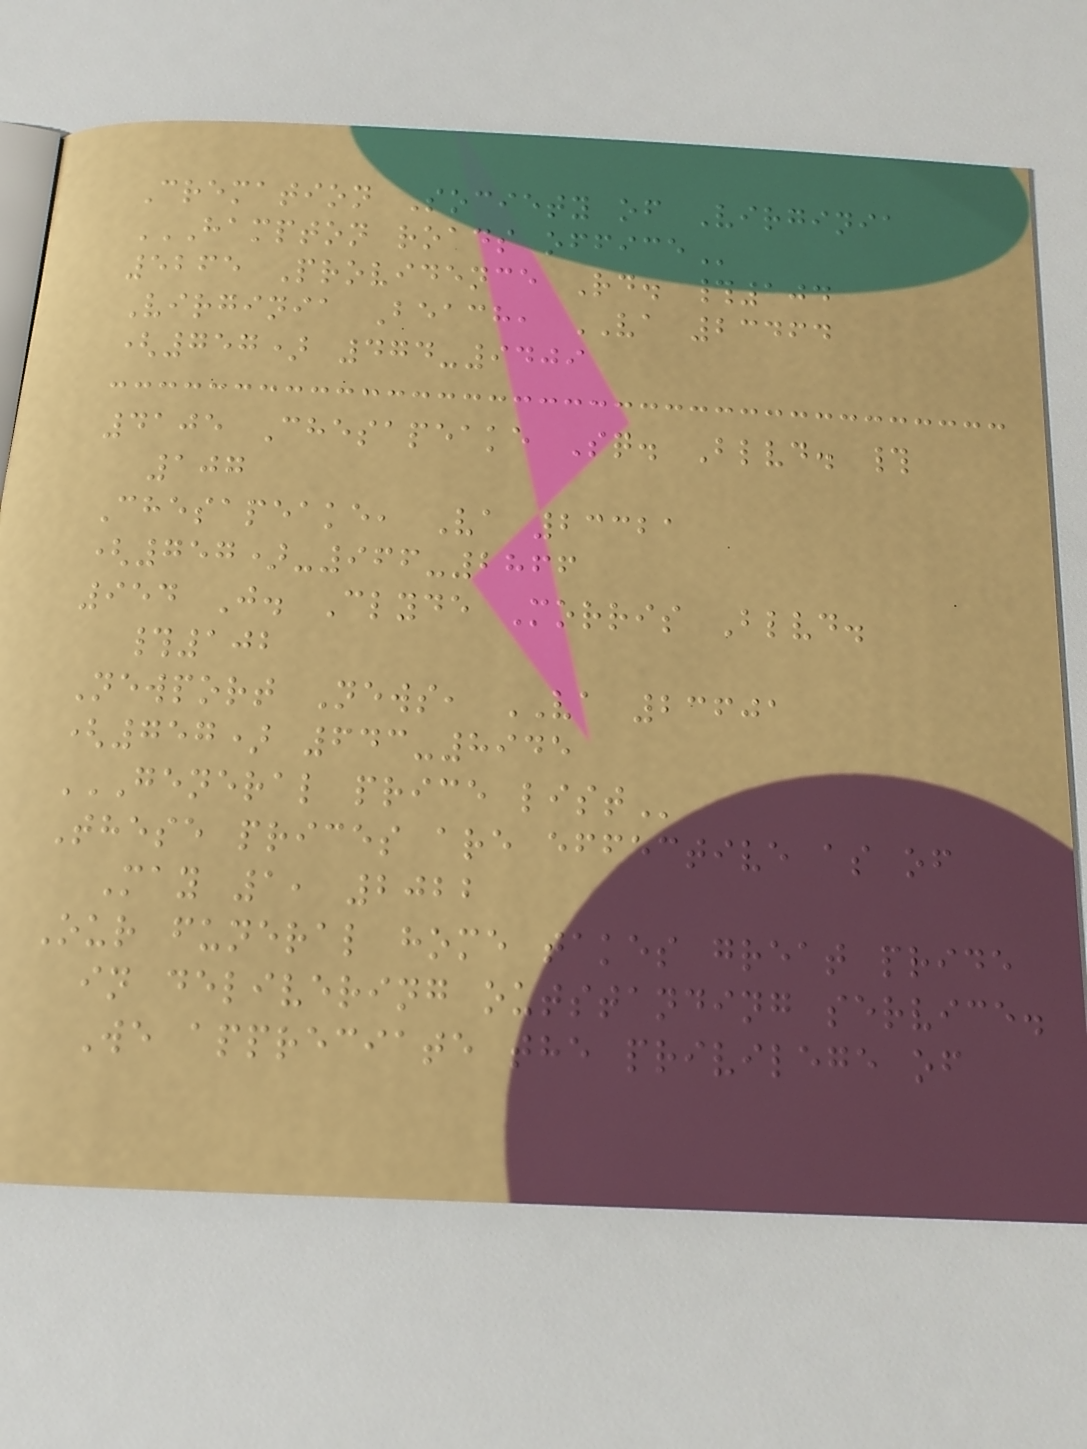Cremation Society of Virginia
HAMPTON ROADS OFFICE
5265 Providence Rd. #104
Virginia Beach, VA 23464
(757) 474-9409
4105 Chesapeake Sq. Blvd. #
107
Chesapeake, Va 23321
(757)-966-2866
954 J. Clyde Morris Blvd.
#102
Newport News, VA 23601
(757) 643-8945
GENERAL PRICE LIST
These prices are effective as of
May 1, 2022
Our funeral home takes great pride
in delivering outstanding service.
We appreciate the privilege of
